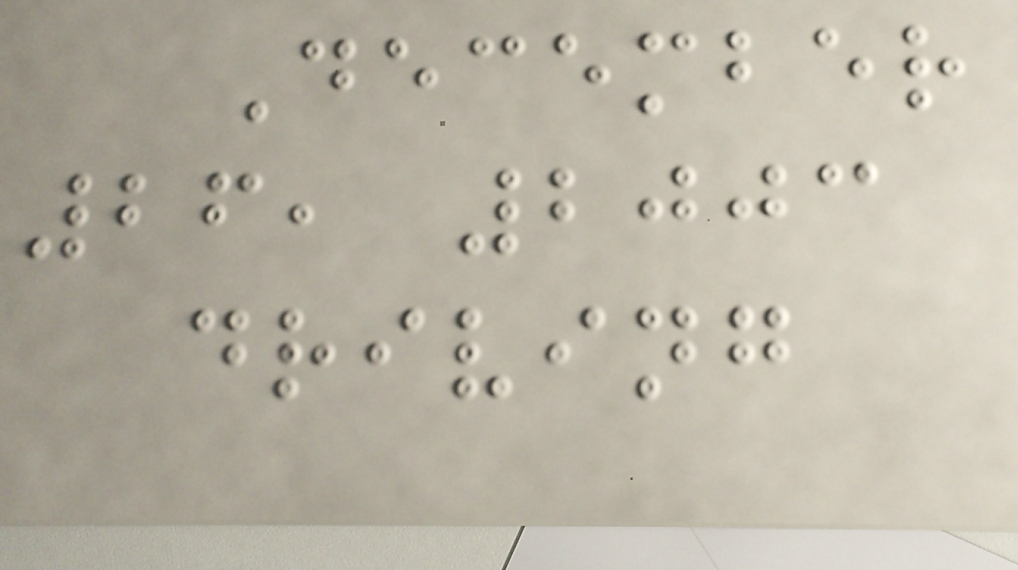December
26, 2003
driving
